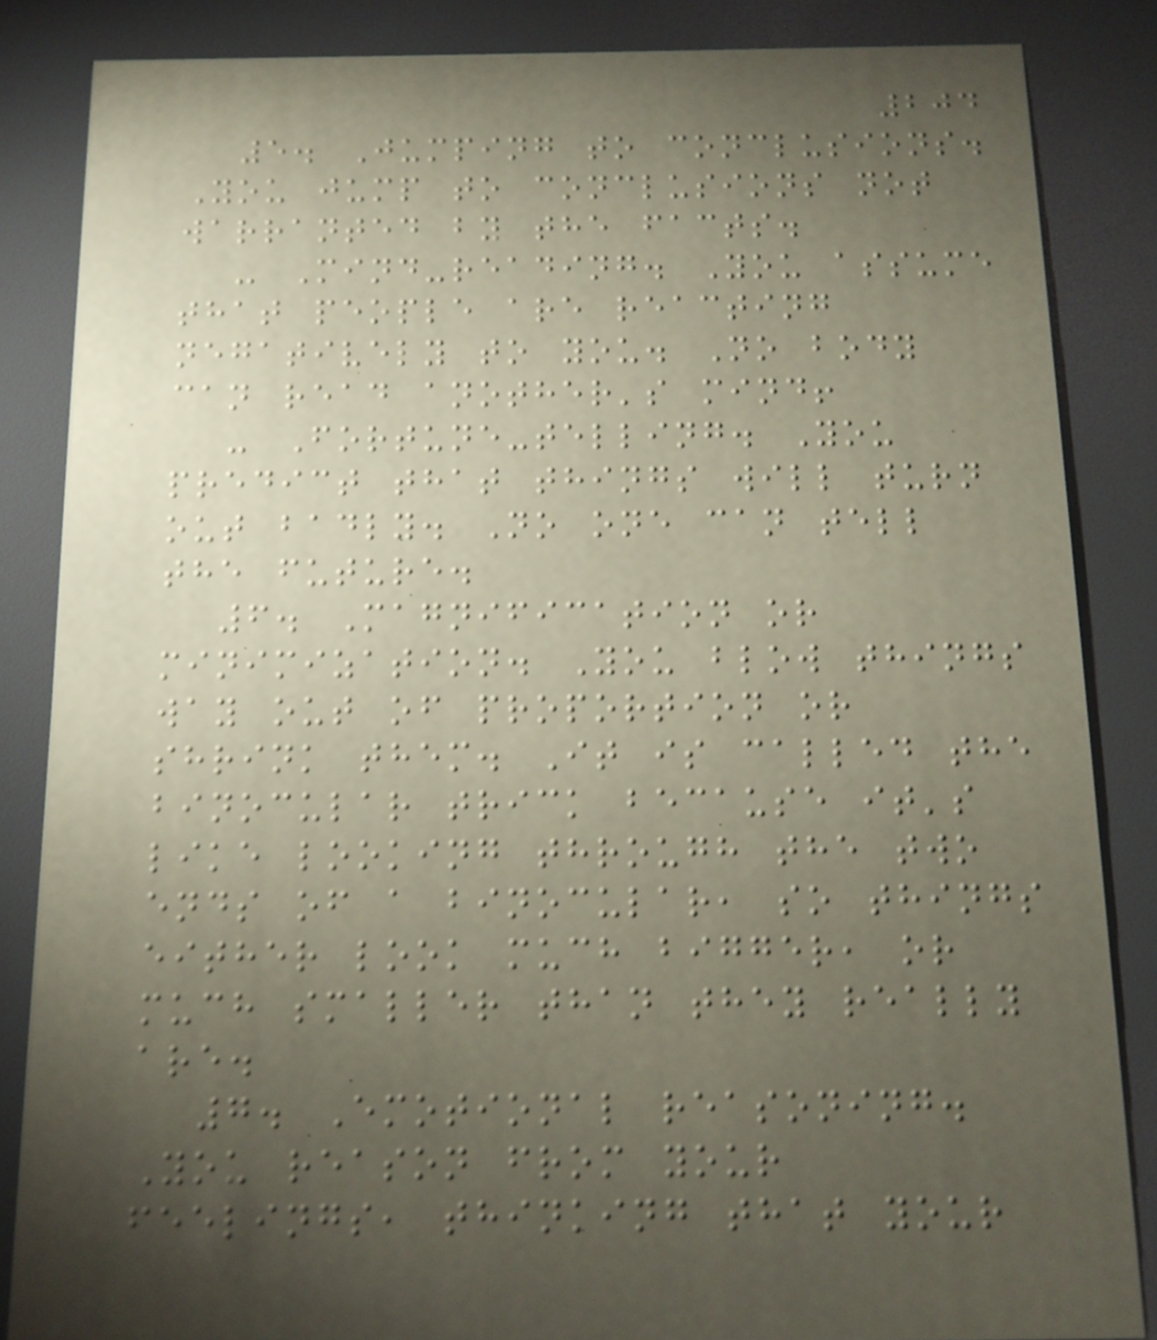204
5. Jumping to conclusions.
You jump to conclusions not
warranted by the facts.
- Mind-reading. You assume
that people are reacting
negatively to you. No body
can read another's mind!
- Fortune-telling. You
predict that things will turn
out badly. No one can tell
the future.
6. Magnification or
minimization. You blow things
way out of proportion or
shrink them. It is called the
binocular trick because it's
like looking through the two
ends of a binocular, so things
either look much bigger, or
much smaller than they really
are.
7. Emotional reasoning.
You reason from your
feelings, thinking that your
